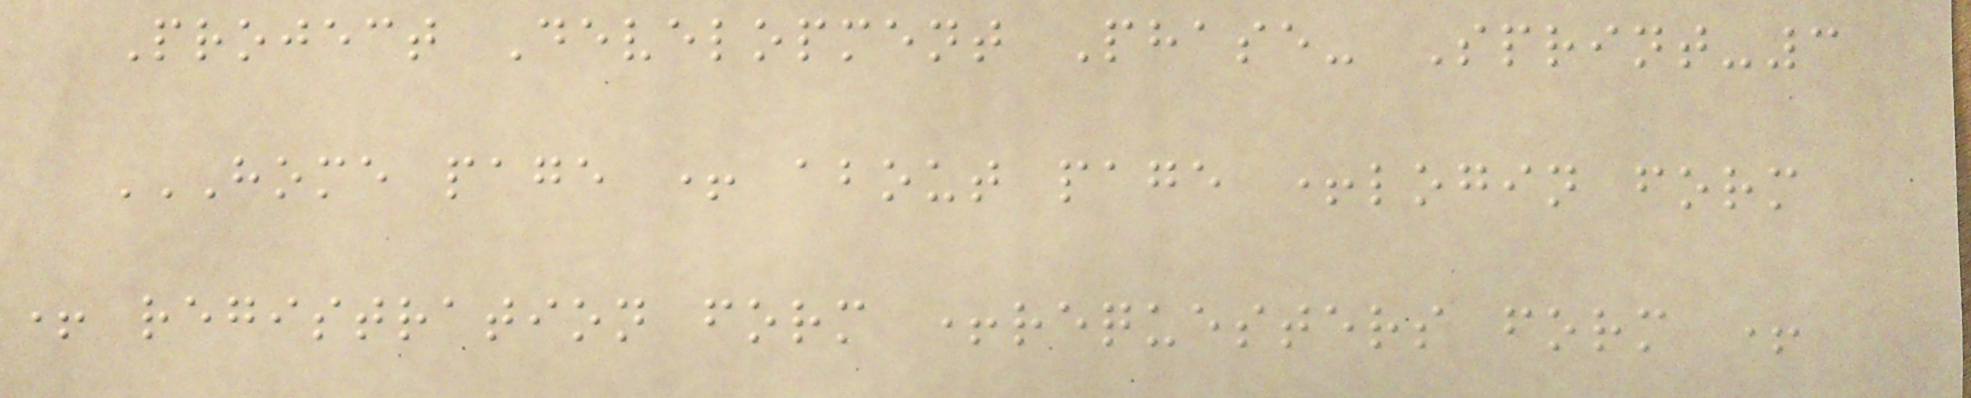Project Development Phase- Sprint-3
HOME PAGE + ABOUT PAGE +LOGIN FORM
+ REGISTRATION FORM +REQUESTERS FORM +
